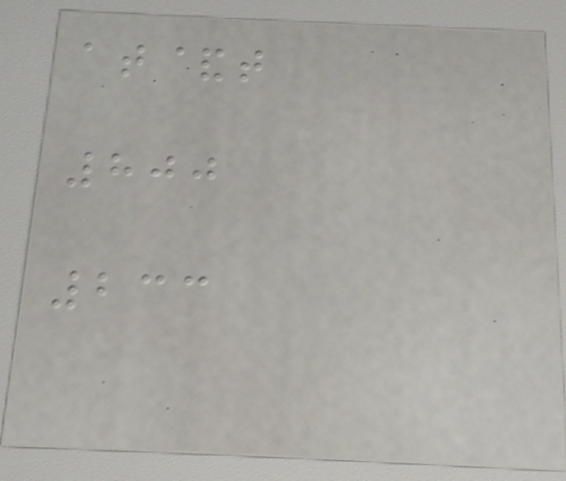at&t
800
233
